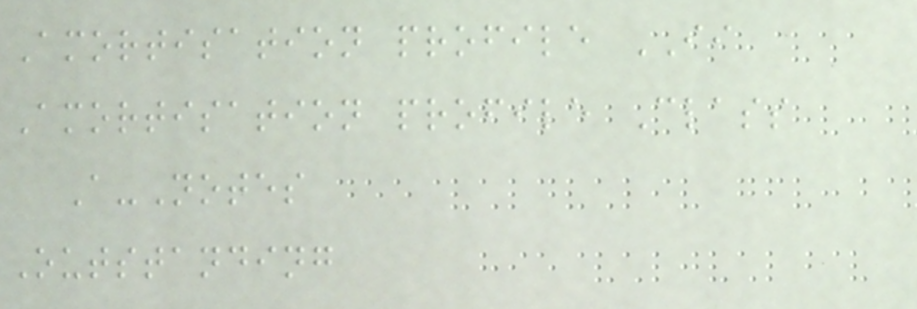Amortisation profile II
Amortisation profile Class
A-Notes
Outstanding
